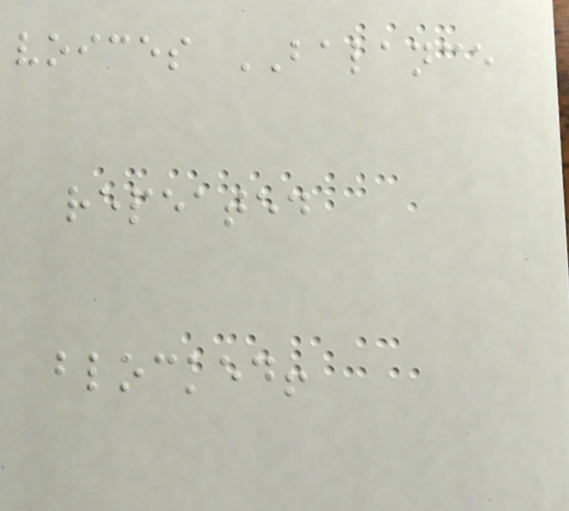voices BALANCE
repeated
blocked!
